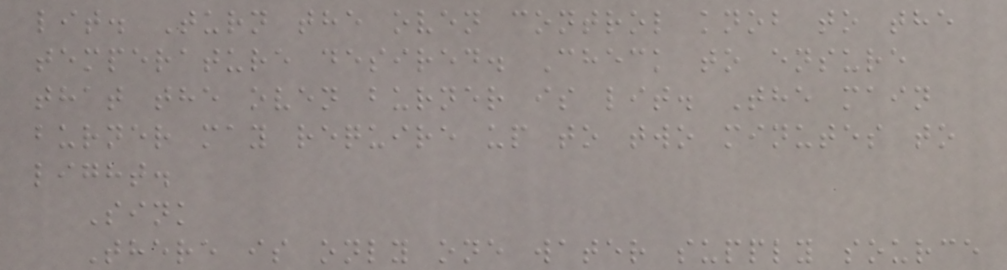lit. Turn the oven control knob to the
temperature desired. Check to ensure
that the oven burner is lit. The main
burner may require up to two minutes to
light.
Sink
There is only one water supply source
